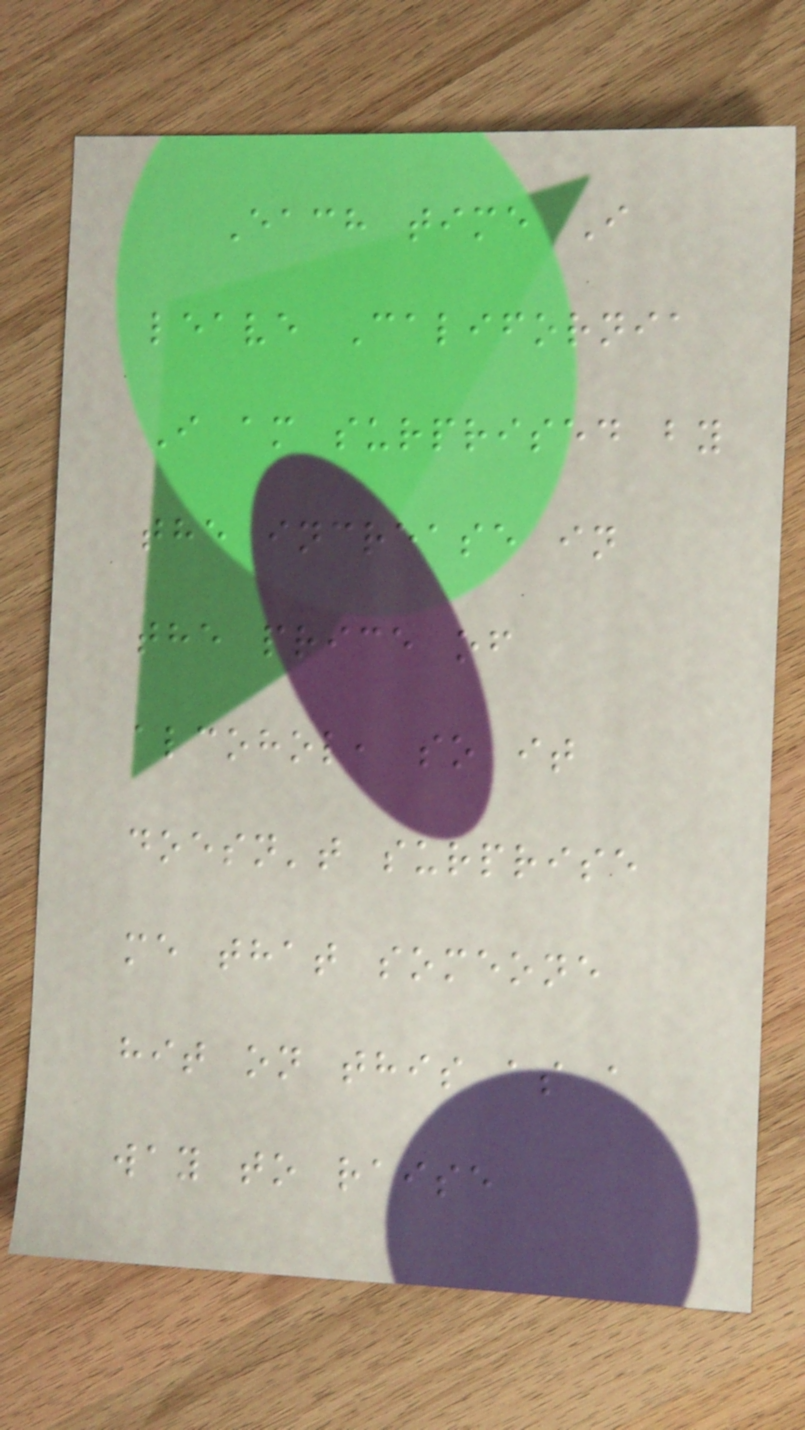Each time I
leave California
I am surprised by
the increase in
the price of
alcohol, so it
doesn't surprise
me that someone
hit on this as a
way to raise
